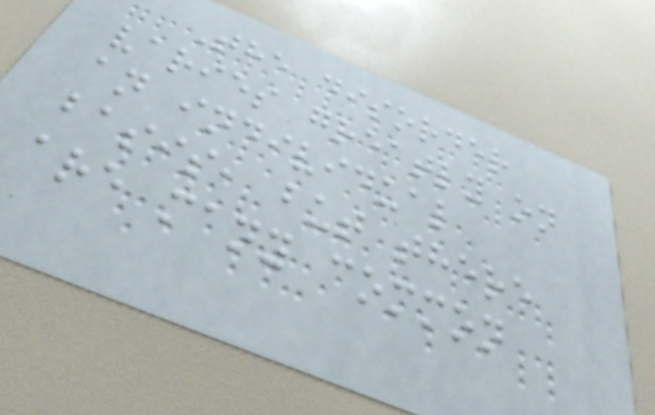The disorder
varies greatly on
an individual
basis, but there
are many common
